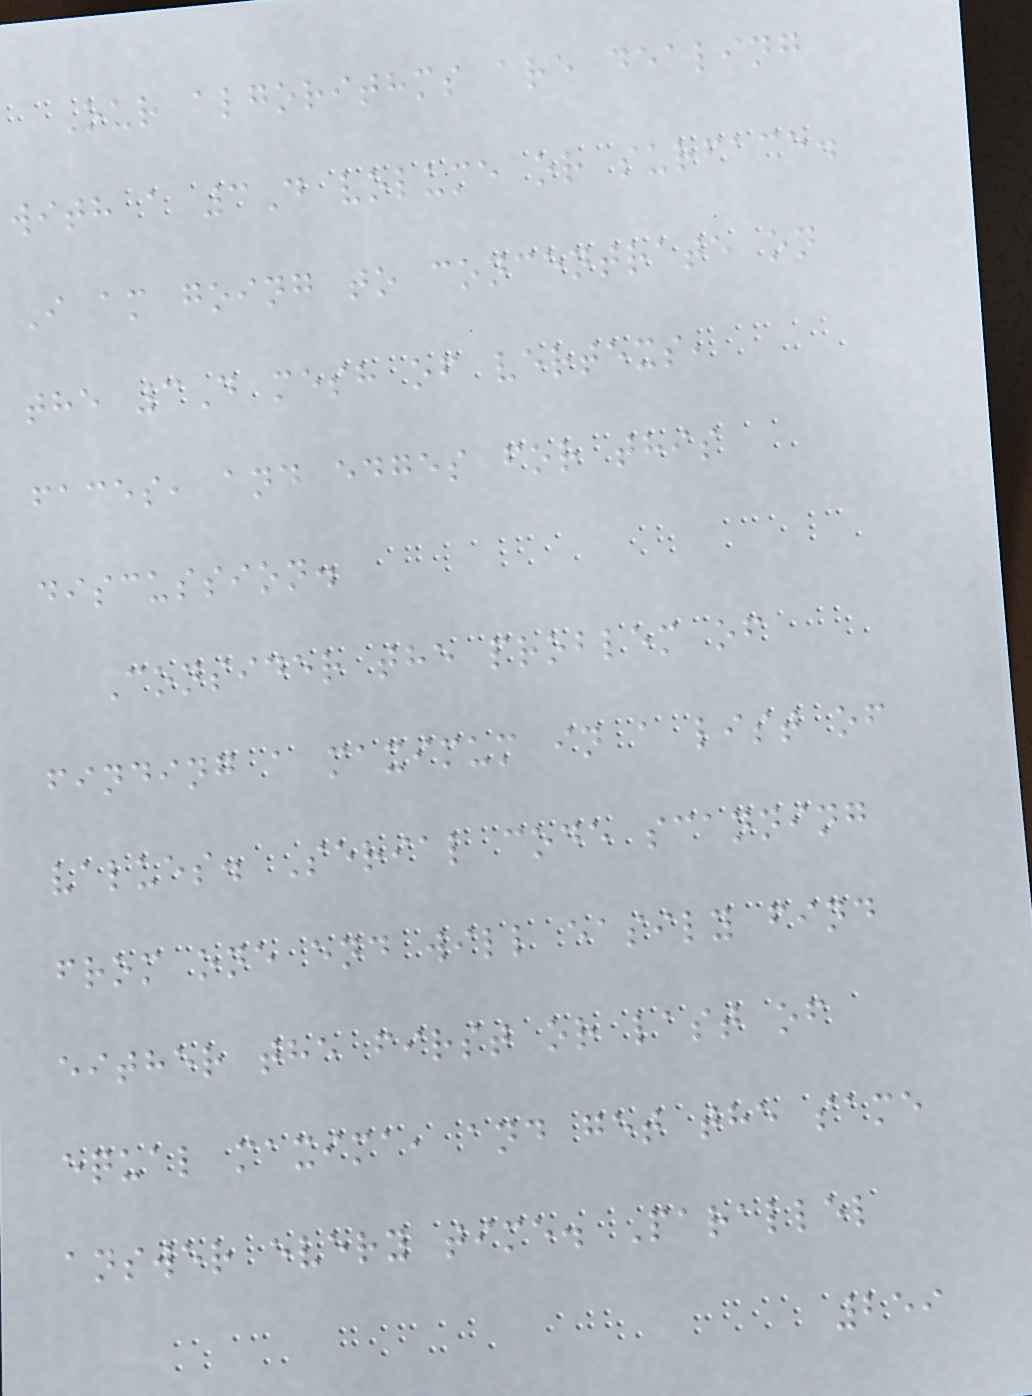Our algorithms are dealing
with a 3D volume or surface.
I am going to concentrate on
the 3D mesh of vertexs,
faces, and edges for this
discussion.
Consider the problem of
finding a maximum in a list of
values. Serial code scanning
from one end will easily find
either the first or last of
equal maxima, and get the same
answer every time. Parallel
259
